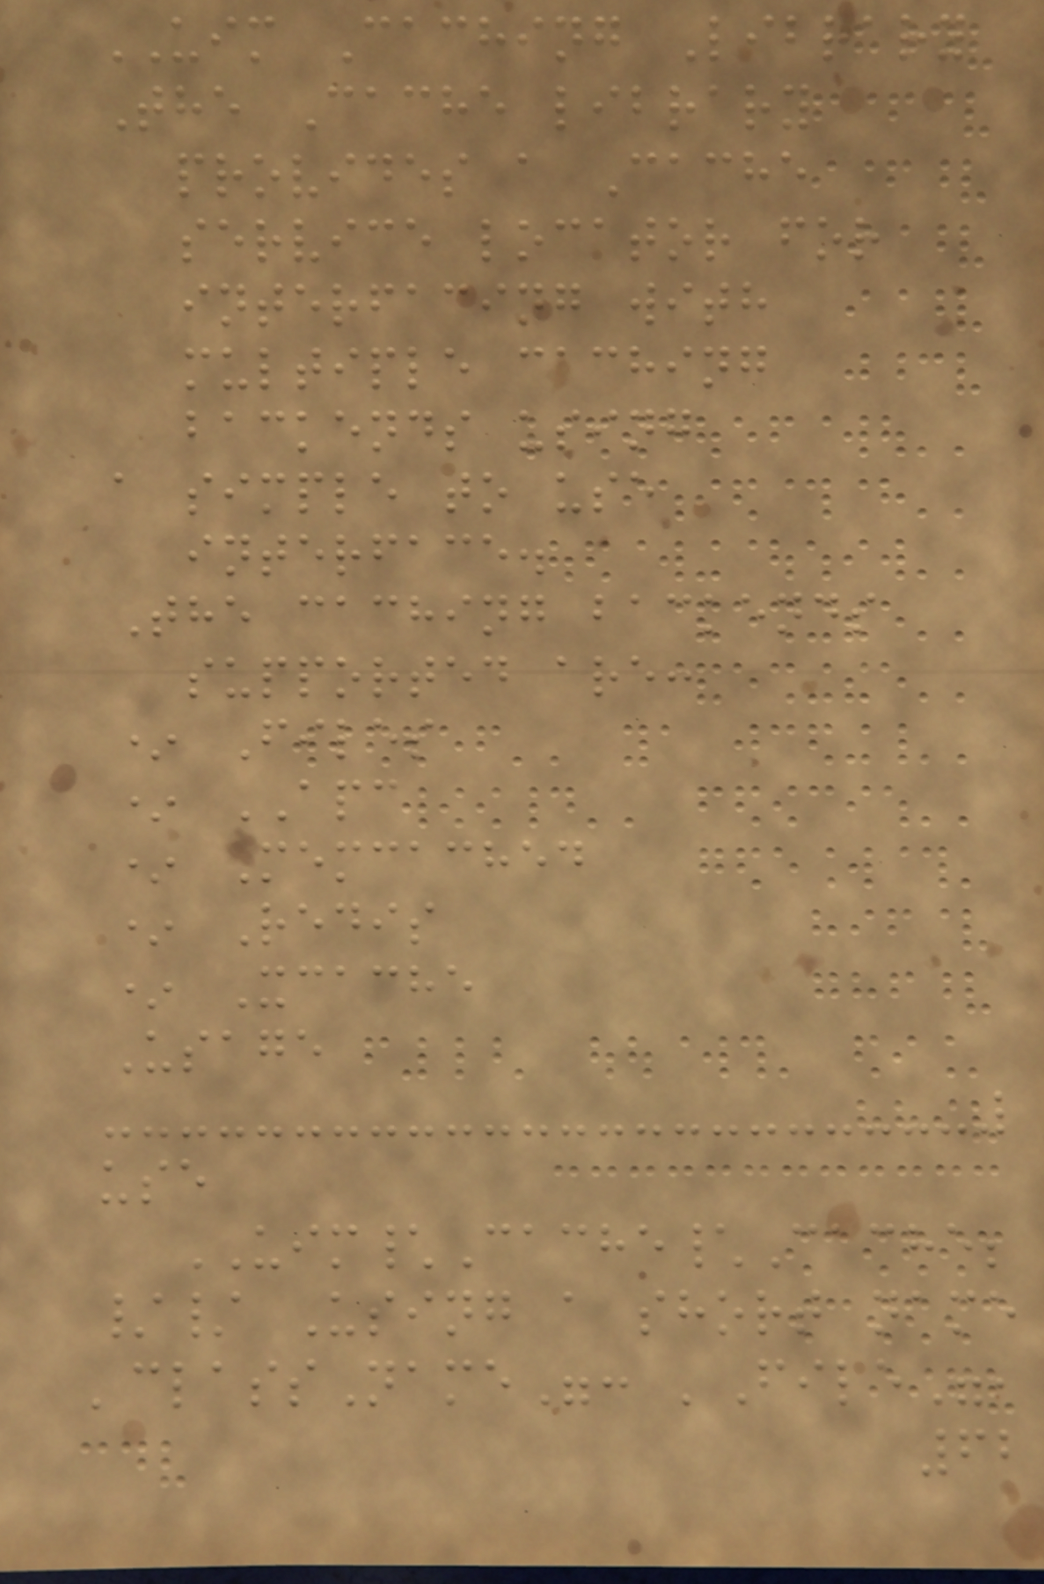UIM Caching Library
The Cache library
provides a Cache
service locator for
interfacing with
multiple caching
backends using
a simple to use
interface.
The caching backends
supported are:
* Files
* APC
* Memcached
* Redis
* Xcache
Usage
use
UIM\Cache\Cache;
// Using a short name
'className": 'File",
62
